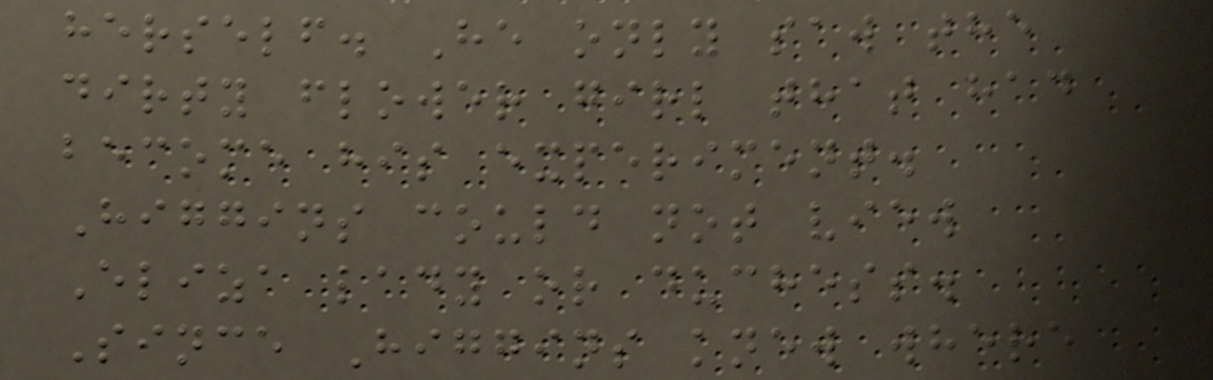herself. He only saw the
dirty flower girl that had
become his experiment.
Higgins could not view
Eliza lady or duchess.
Since Higgins knew where
